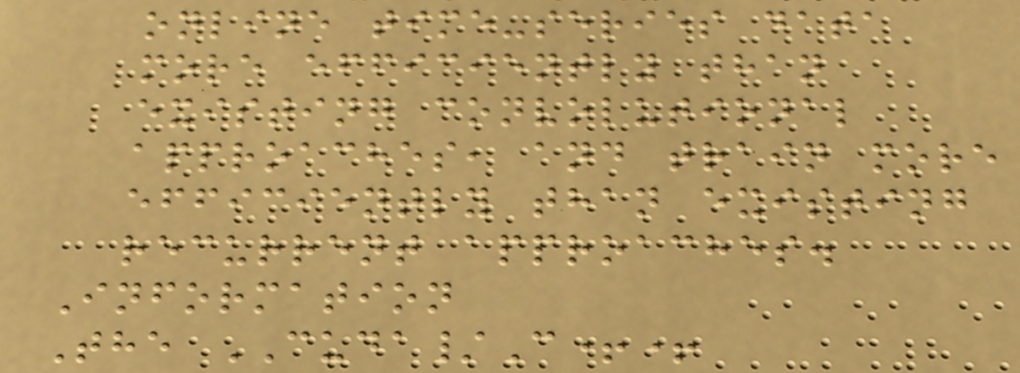online time-series data
more efficiently than
existing convolutional
approaches, and train more
efficiently than existing
recurrent approaches.
Information
The CUDA/C++
